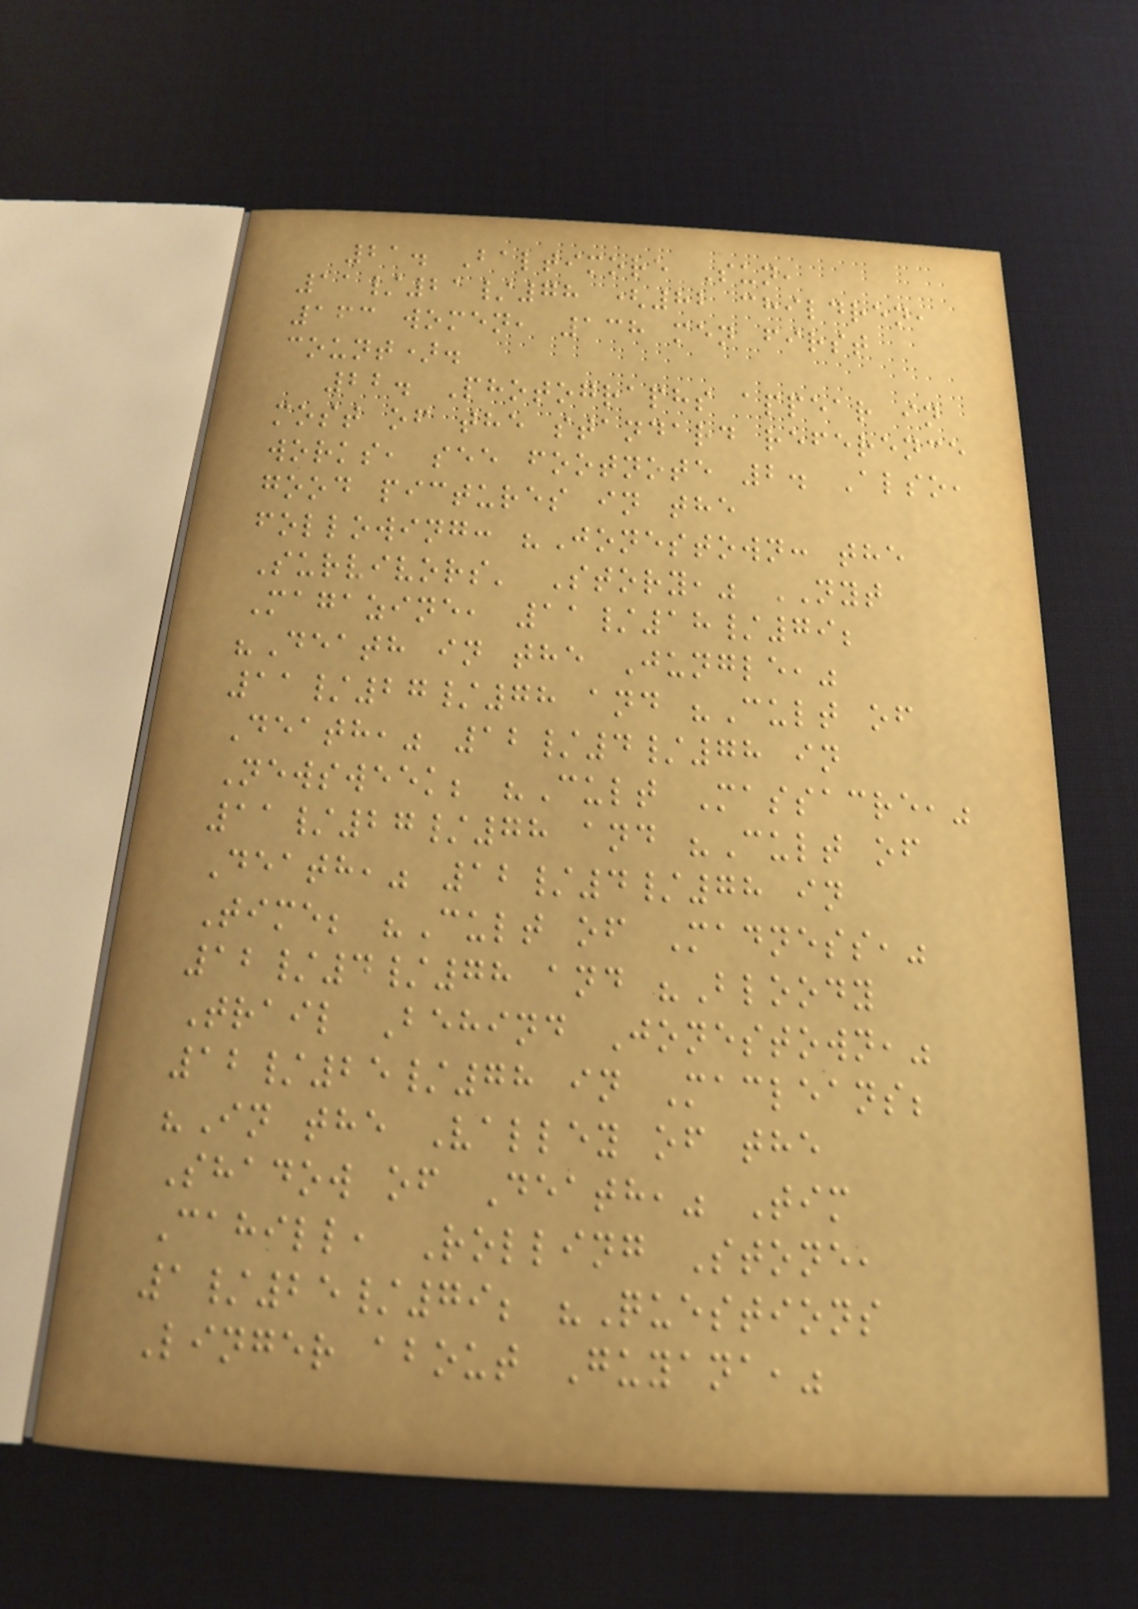21. Baltimore Sun,
11/21/78 (82 children,
163 women, 138 men first
count).
22. Photographs appear in
most of the standard reference
works, see footnote 2. Also,
good pictures in the
following: "Jonestown: the
Survivors' Story," NYT
Magazine, 11/18/79;
"Death in the Jungle,"
11/27/78 and "Cult of
Death," 12/4/78 in
Newsweek; "Cult Massacre,"
11/27/78 and "Cult of
Death," 12/4/78 in
Time; "Cult of Madness,"
12/4/78 and "Bloody
Trail Behind Jonestown,"
12/25/78 in Macleans;
"In the Valley of the
Shadow of Death," Tim
Cahill, Rolling Stone,
1/25/79; "Questions
Linger about Guyana,"
